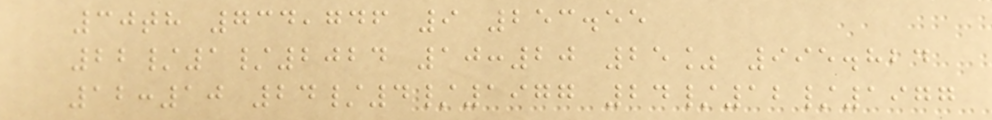30th 734,746 9 253.55
22/1/2024 10:20 25% 995.824
12:10 24/4/1977 24/12/1977
